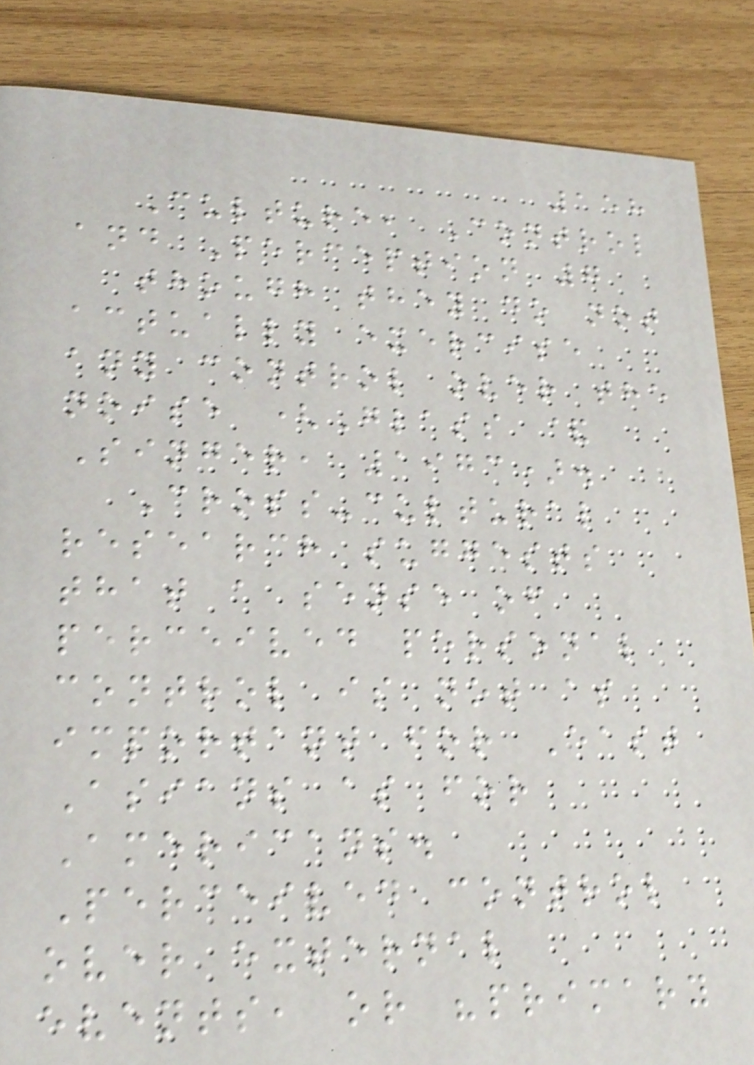158
Culture, Control
and Perception 7
though they do not
actually exercise
any control over the
noise (Glass &
Singer, 1973).
Cross-cultural
research suggests
that a sense of
perceived personal
control is not as
important for East
Asians as for
Americans.
Perceived control
over external
events, or "primary
